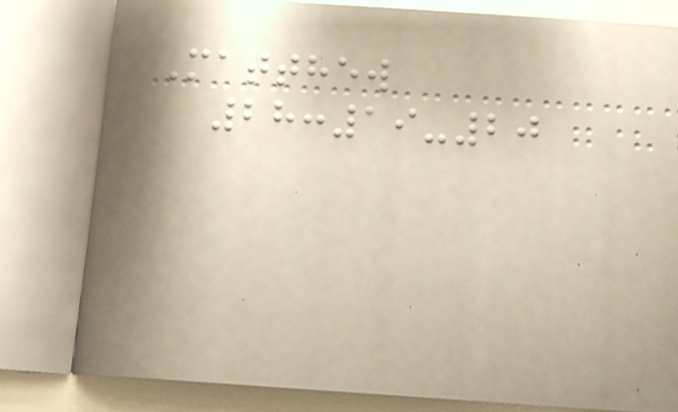Matthew
28:19-20
